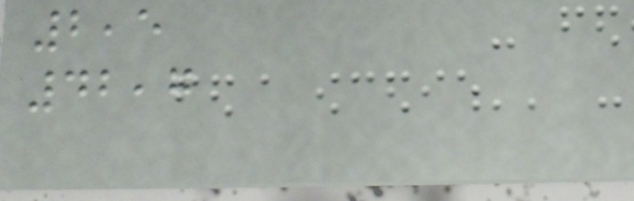2,5
42,7
